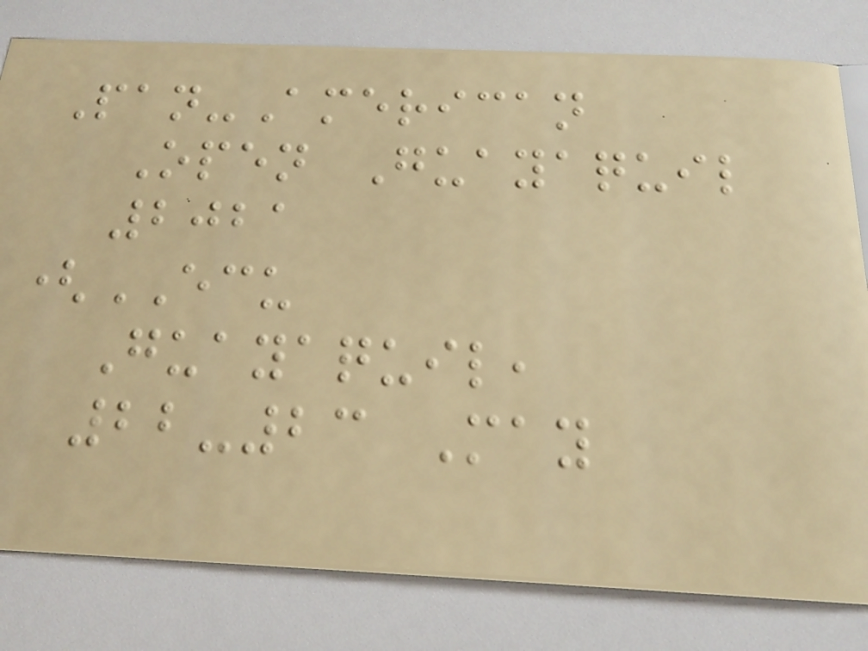Pan-American
Open Guayaquil
2021
(ECU
Guayaquil,
22-23 May
